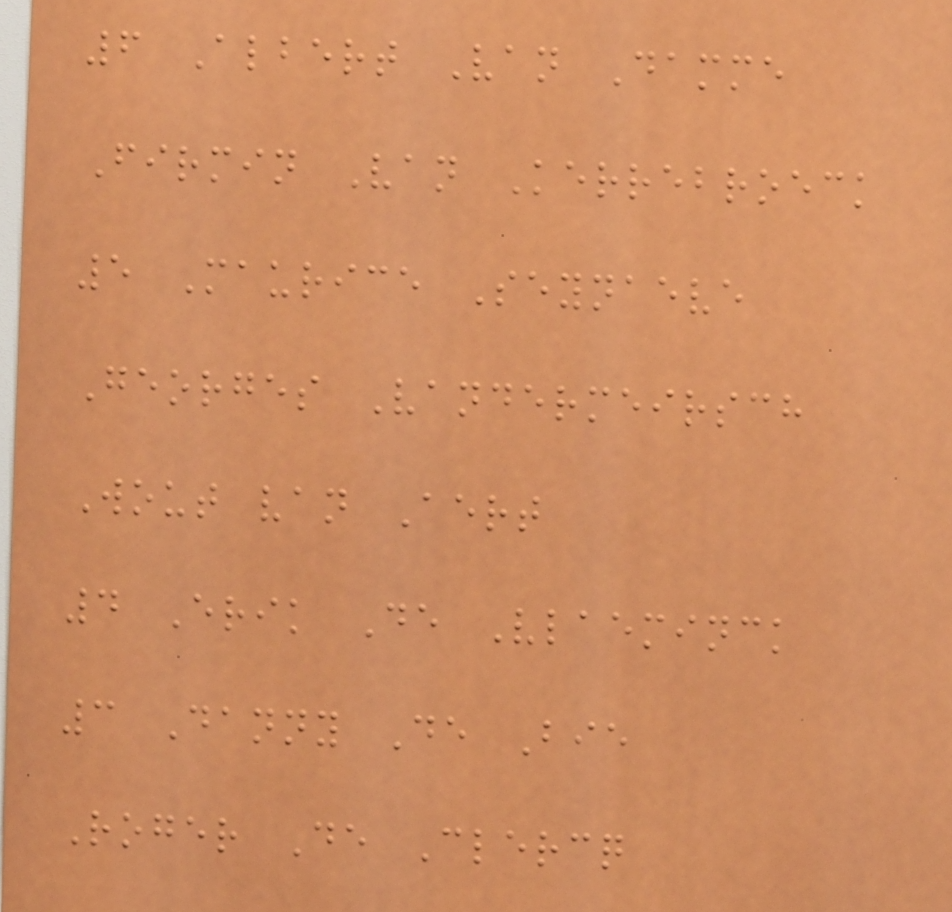6 Albert Van Damme
Firmin Van Kerrebroeck
5 Maurice Seynaeve
Georges Vandermeirsch
Wout van Aert
4 Erik De Vlaeminck
3 Danny De Bie
Roger De Clercq
